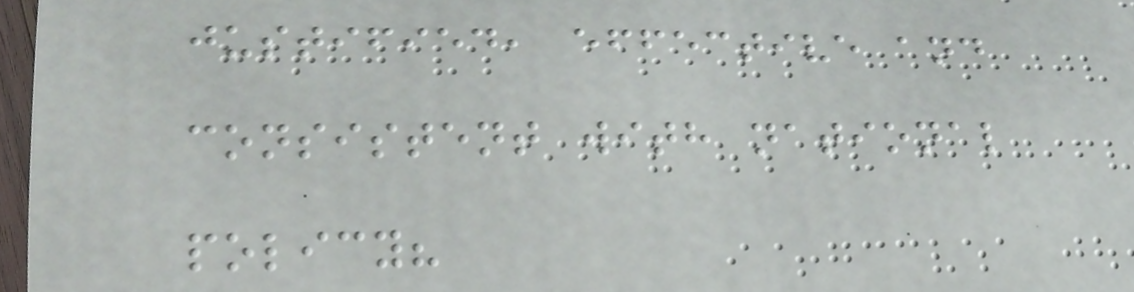justified, effective and
consistent with national
policy?
